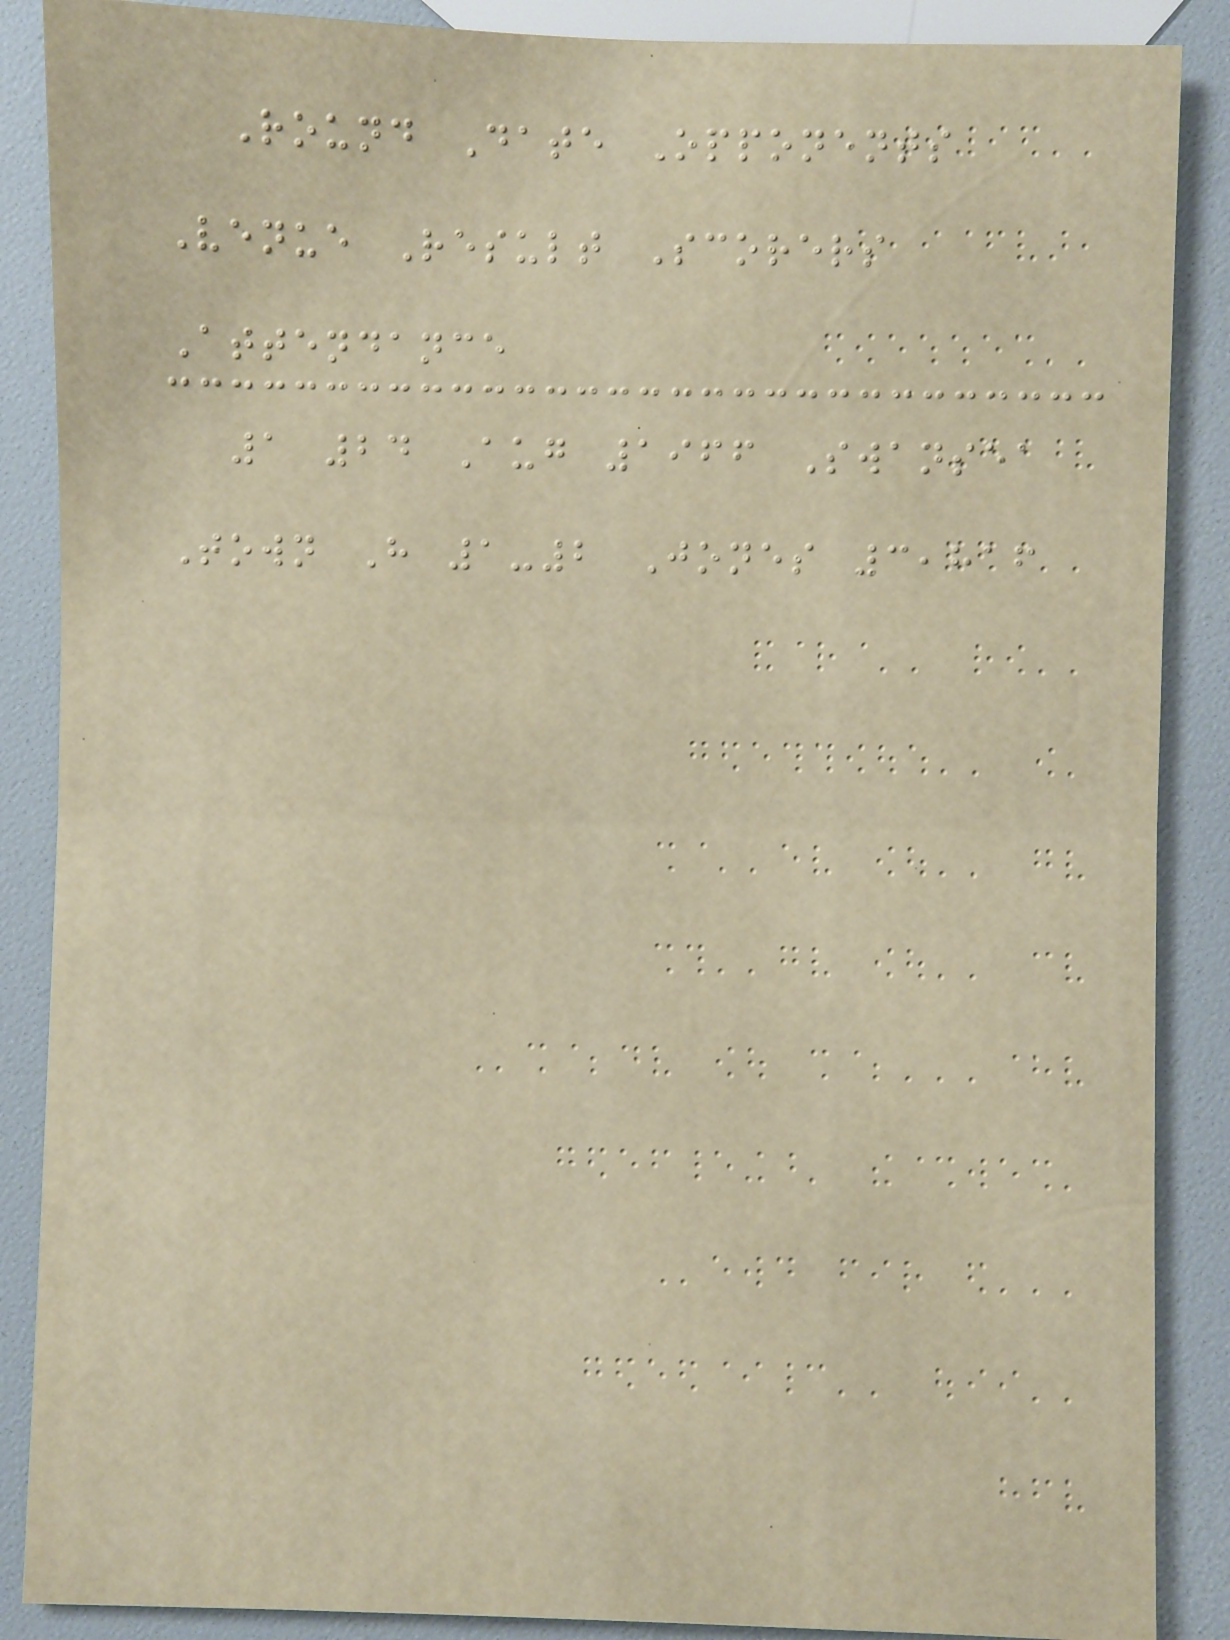Round Date Opponents
Venue Result Scorers
Attendance
1 24 Aug 1966 Swansea
Town H 1-2 Jones 3,816
